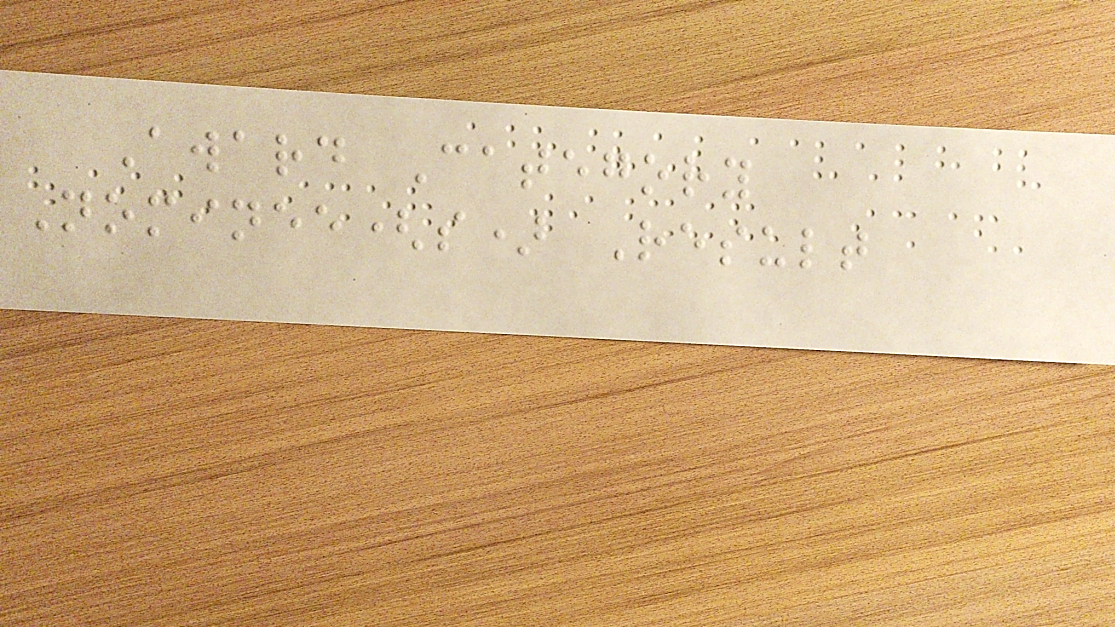Award Category
Nominee(s) Result
